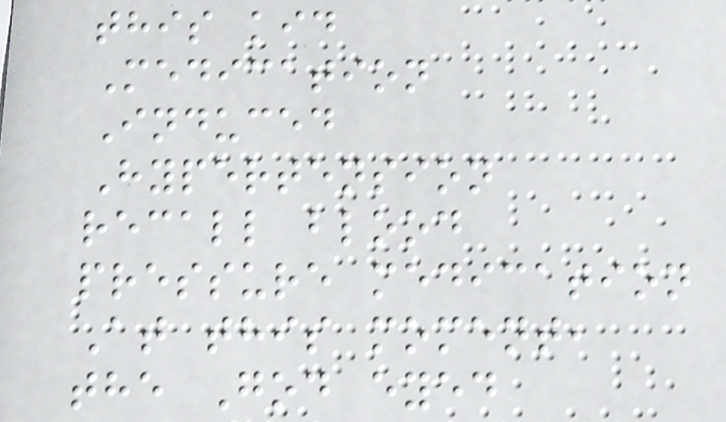this kid
Medication
Induced
Hypertension
recall blood
pressure medication
At this moment,
the God eyed
